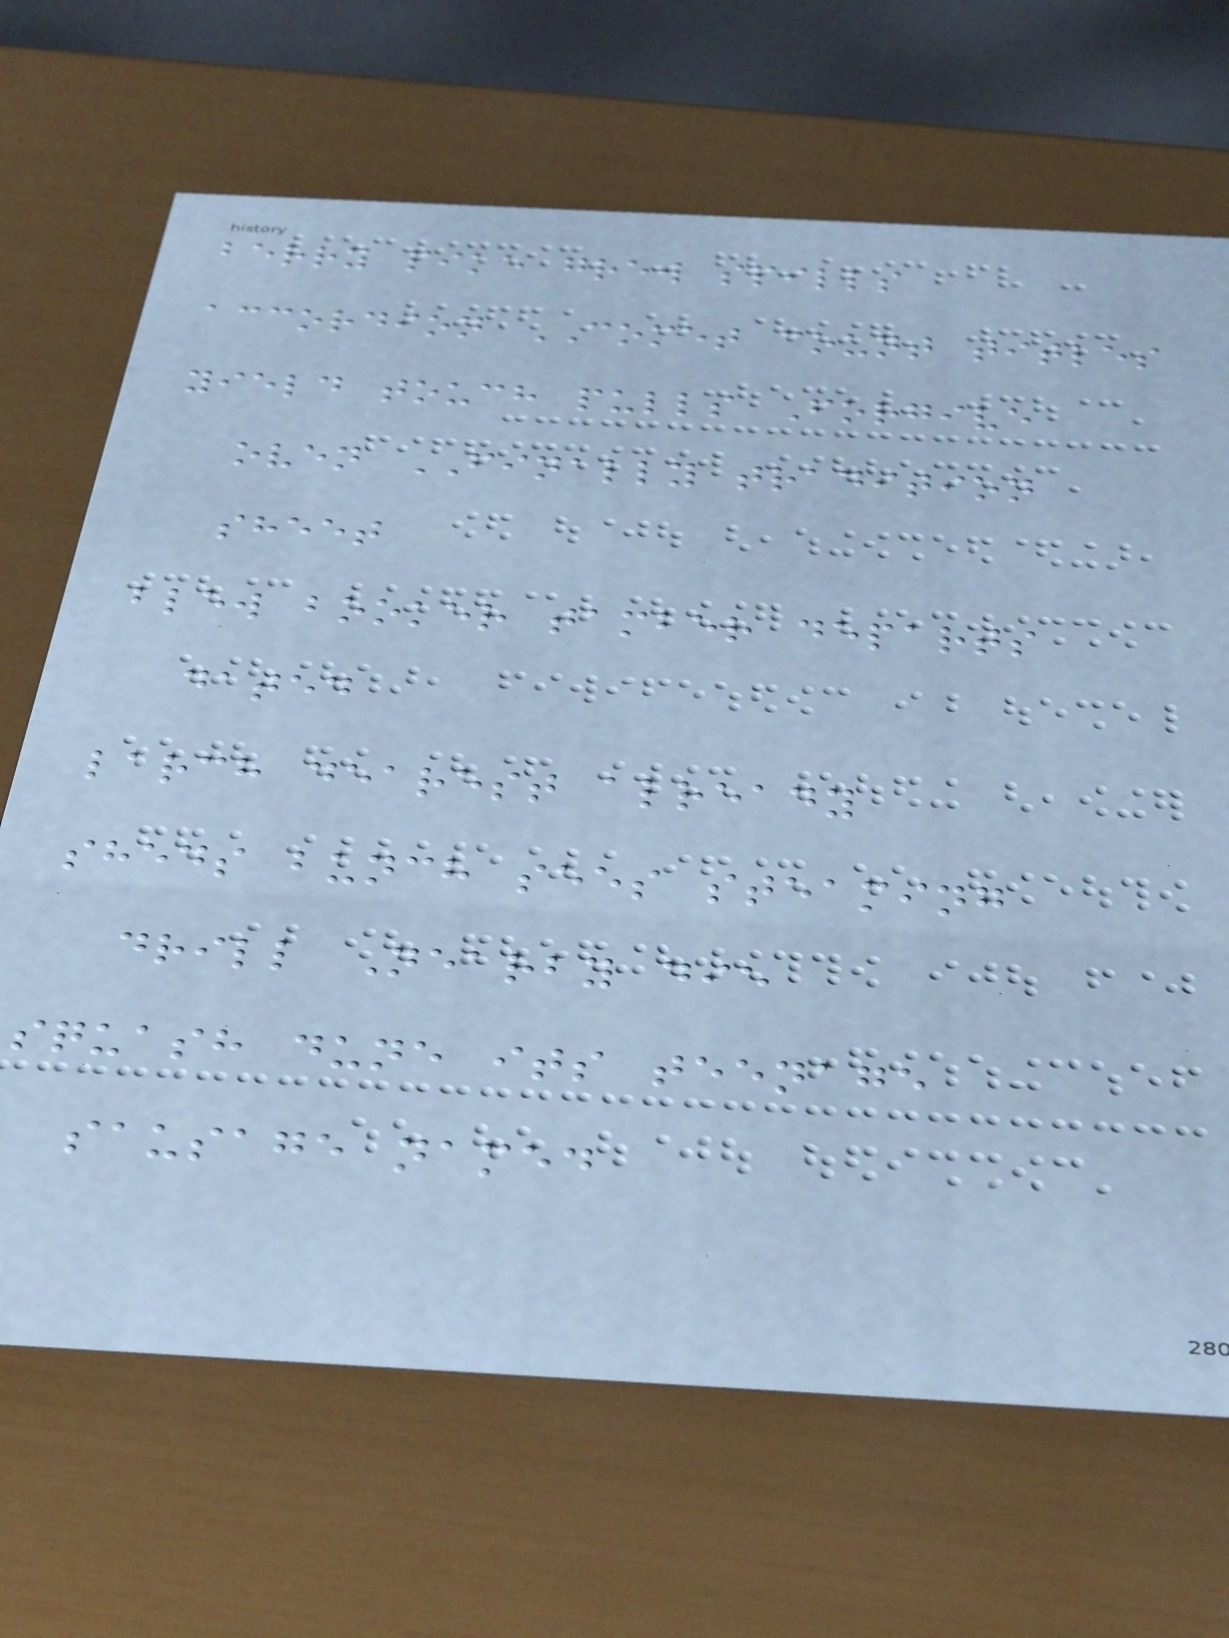berry pike grew spills
accordion COMET count titles
yield touch pulls Forgive
oven FINALLY tradition
sheet
blew booker tamber departs
dated
larch dearest already
sheds bunch sees steaming
drill Nearby die
squash dune its teenage
sausage named
